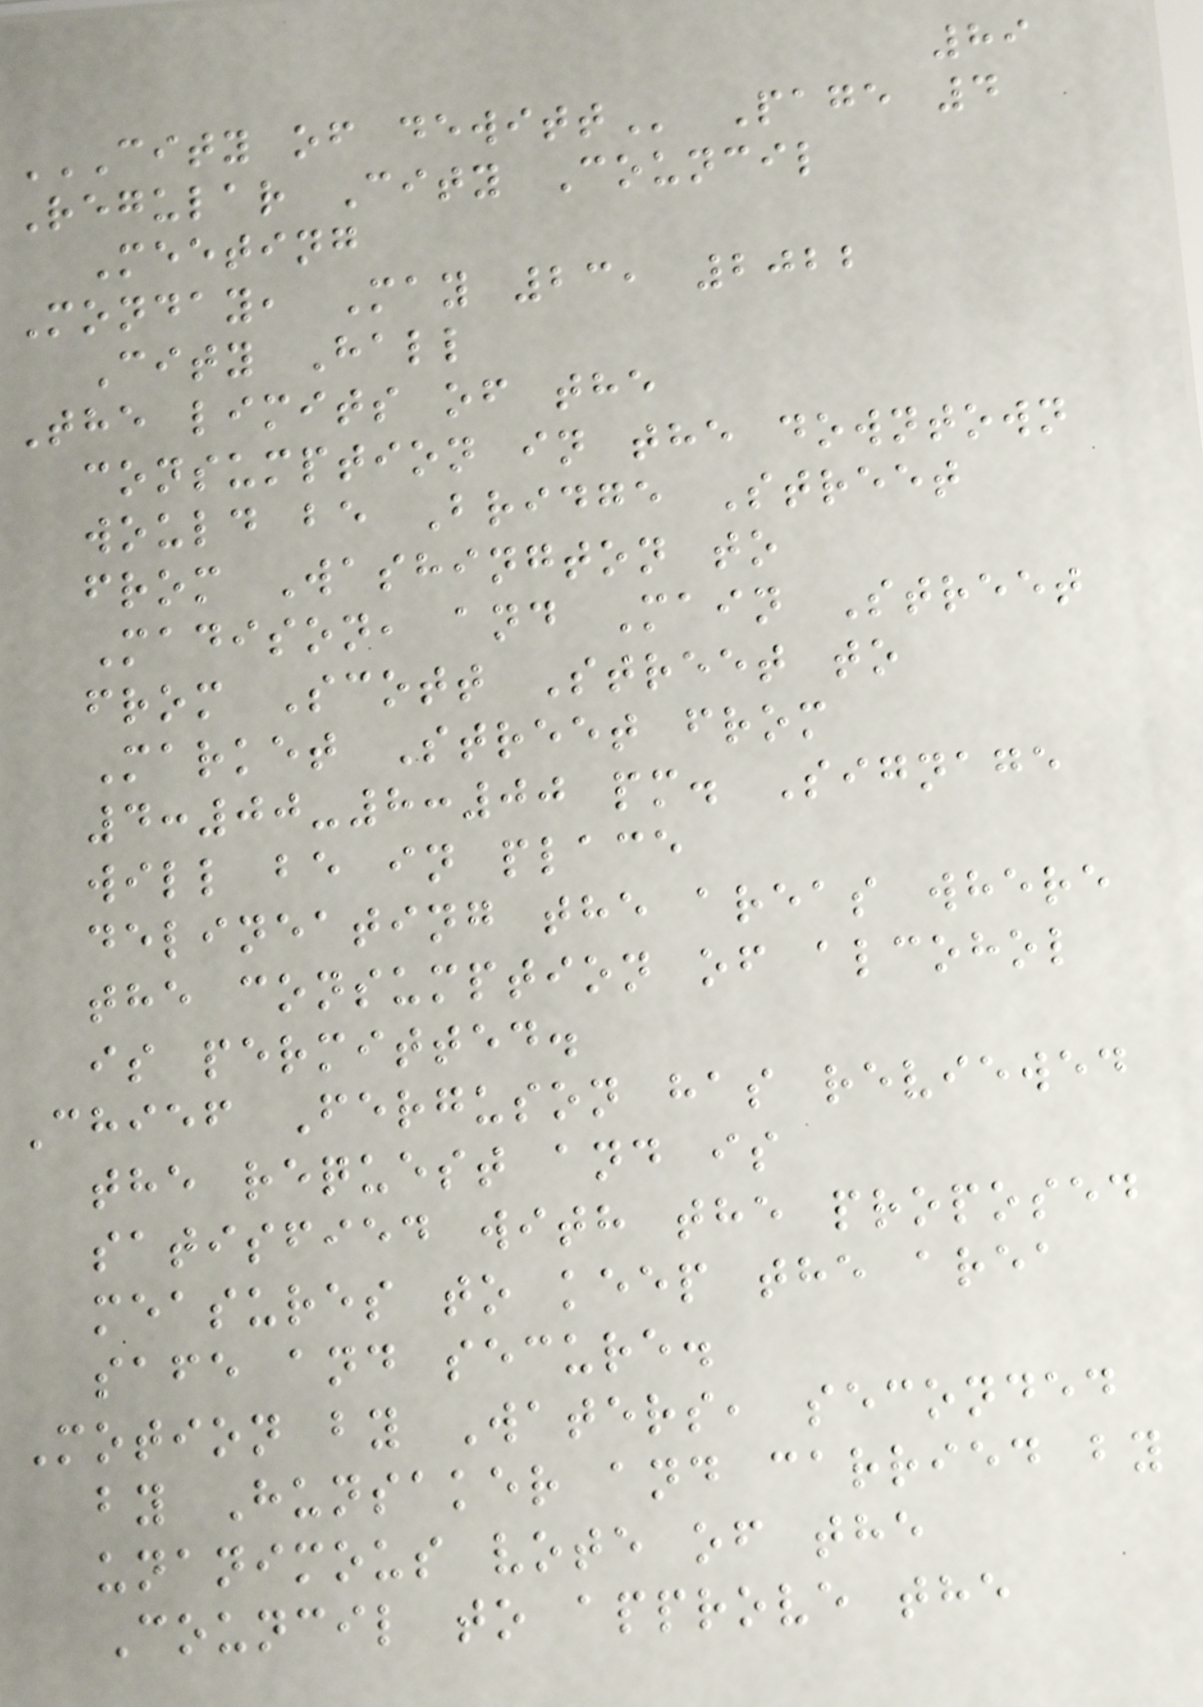89
CITY OF DEWITT Page 4
Regular City Council
Meeting
Monday, May 23, 2022
City Hall
The limits of the
consumption in the downtown
would be Bridge Street
from Washington to
Madison, and Main Street
from Scott Street to
Market Street from
4:00-8:00 pm. Signage
will be in place
delineating the areas where
the consumption of alcohol
is permitted.
Chief Ferguson has reviewed
the request and is
satisfied with the proposed
measures to keep the area
safe and secure.
Motion by Waters, seconded
by Hunsaker and carried by
unanimous vote of the
Council to approve the
